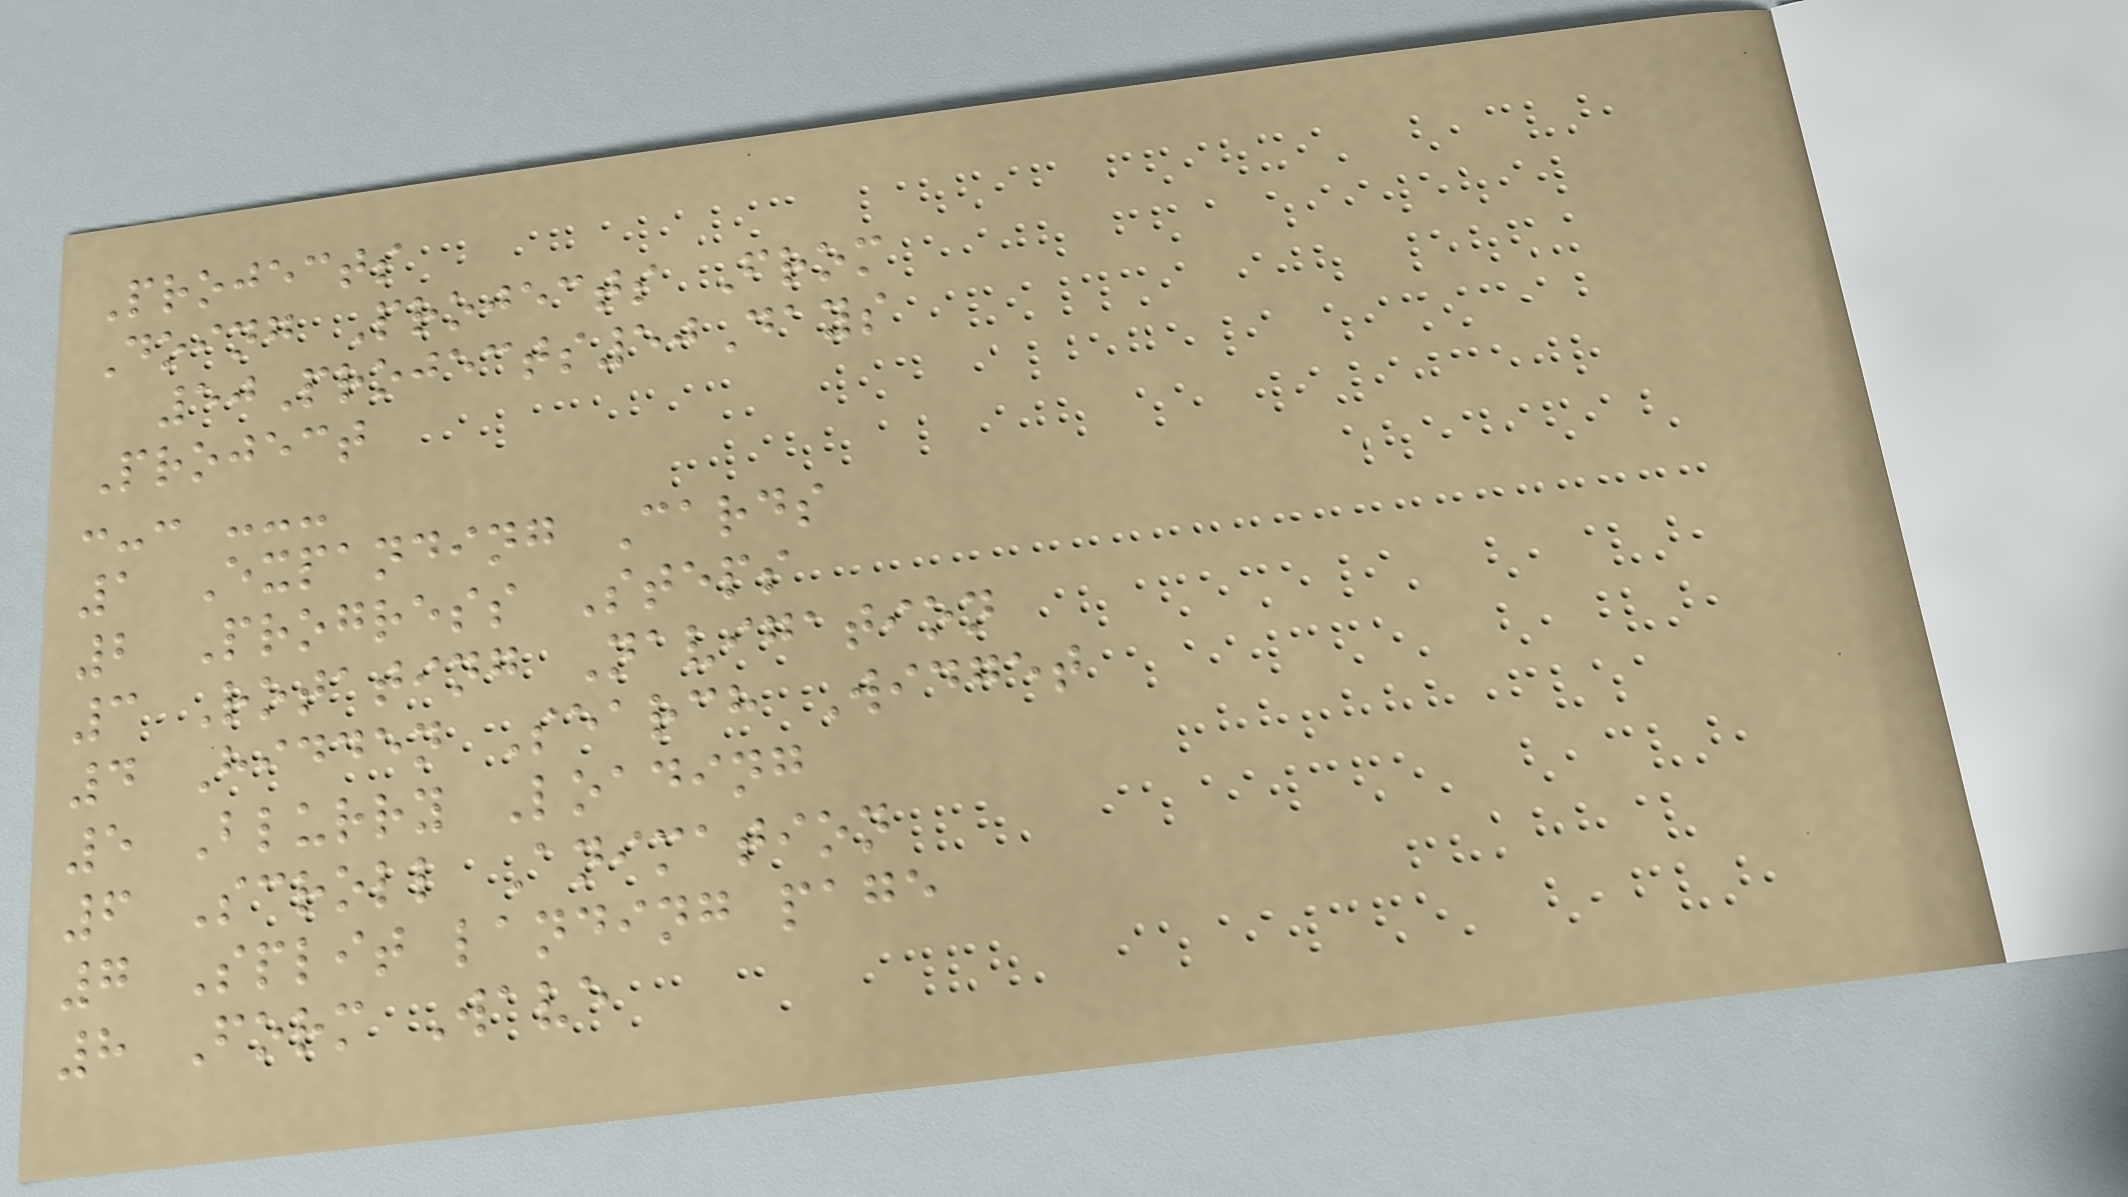Projects
Doing Projects From
50Projects50Days
Project
:-: ---
1 Expanding Cards
2 Progress Steps
3 Rotating Navigation
4 Hidden Search Widget
5 Blurry Loading
6 Scroll Animation
7 Split landing page
8 Form Wave
